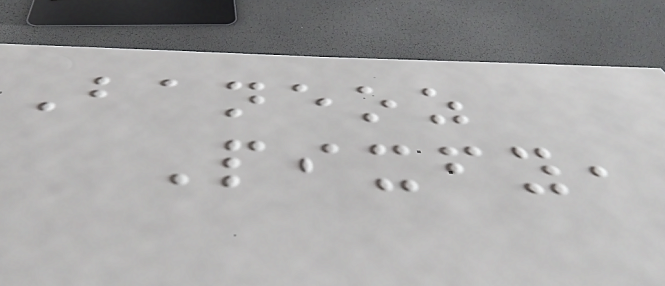Baneoz
Pixfy,
